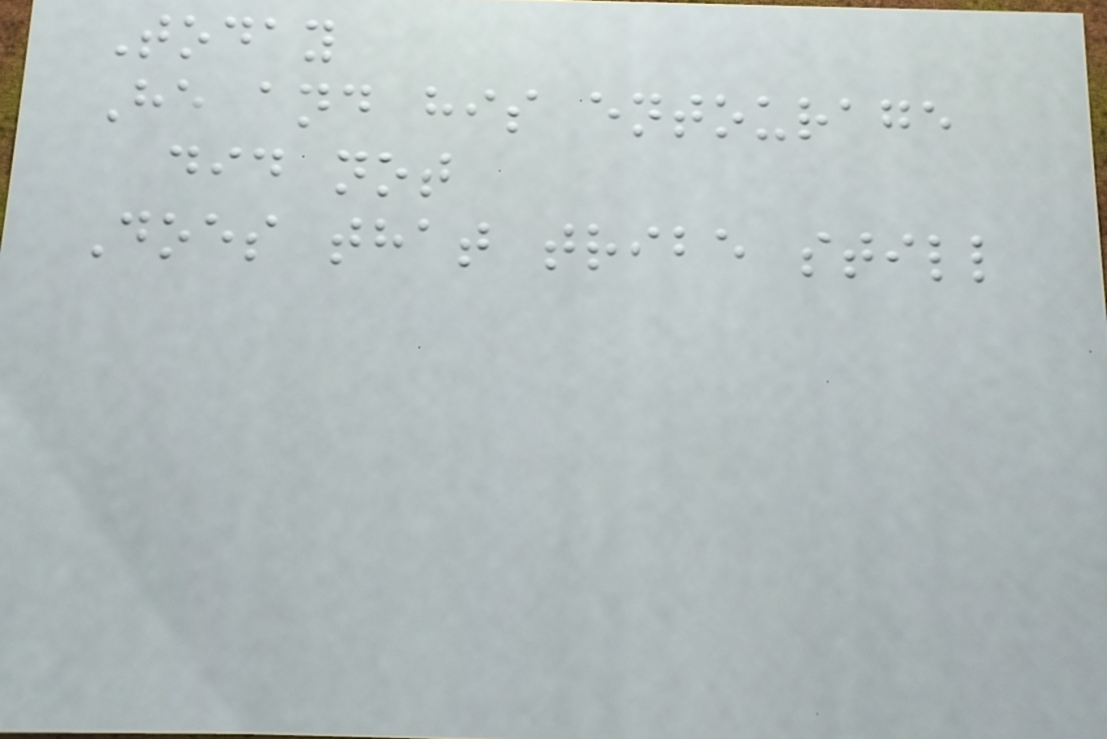Today
He and his entourage
did not
Does that tribe still
